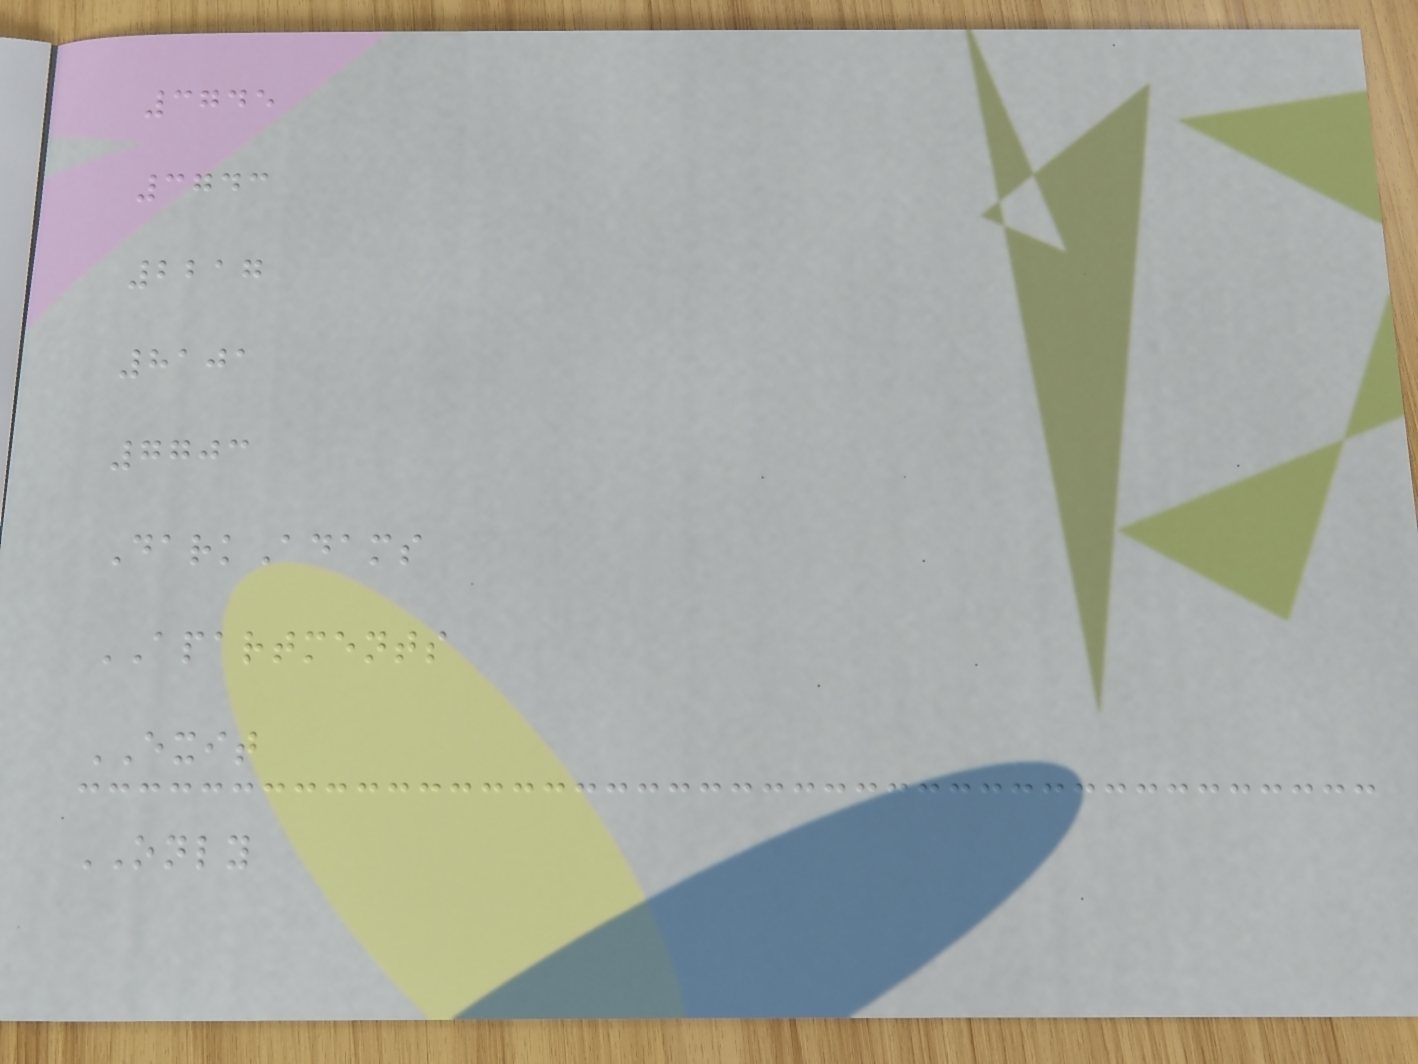3745
3743
2217
8101
7703
DarkAdams
APARTMENTS
EXIT
ONLY
